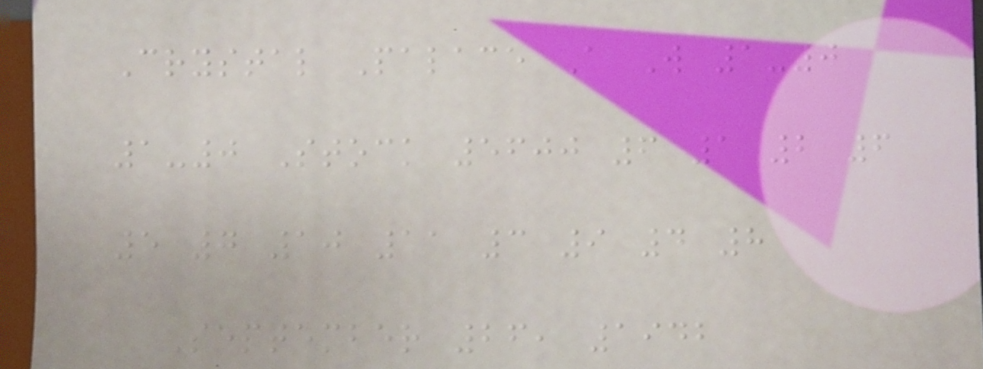Crystal Palace A W 1-0
1-0 Stock 5600 6 1 2 6
5 7 10 11 3 9 4 8
September 26, 1942
